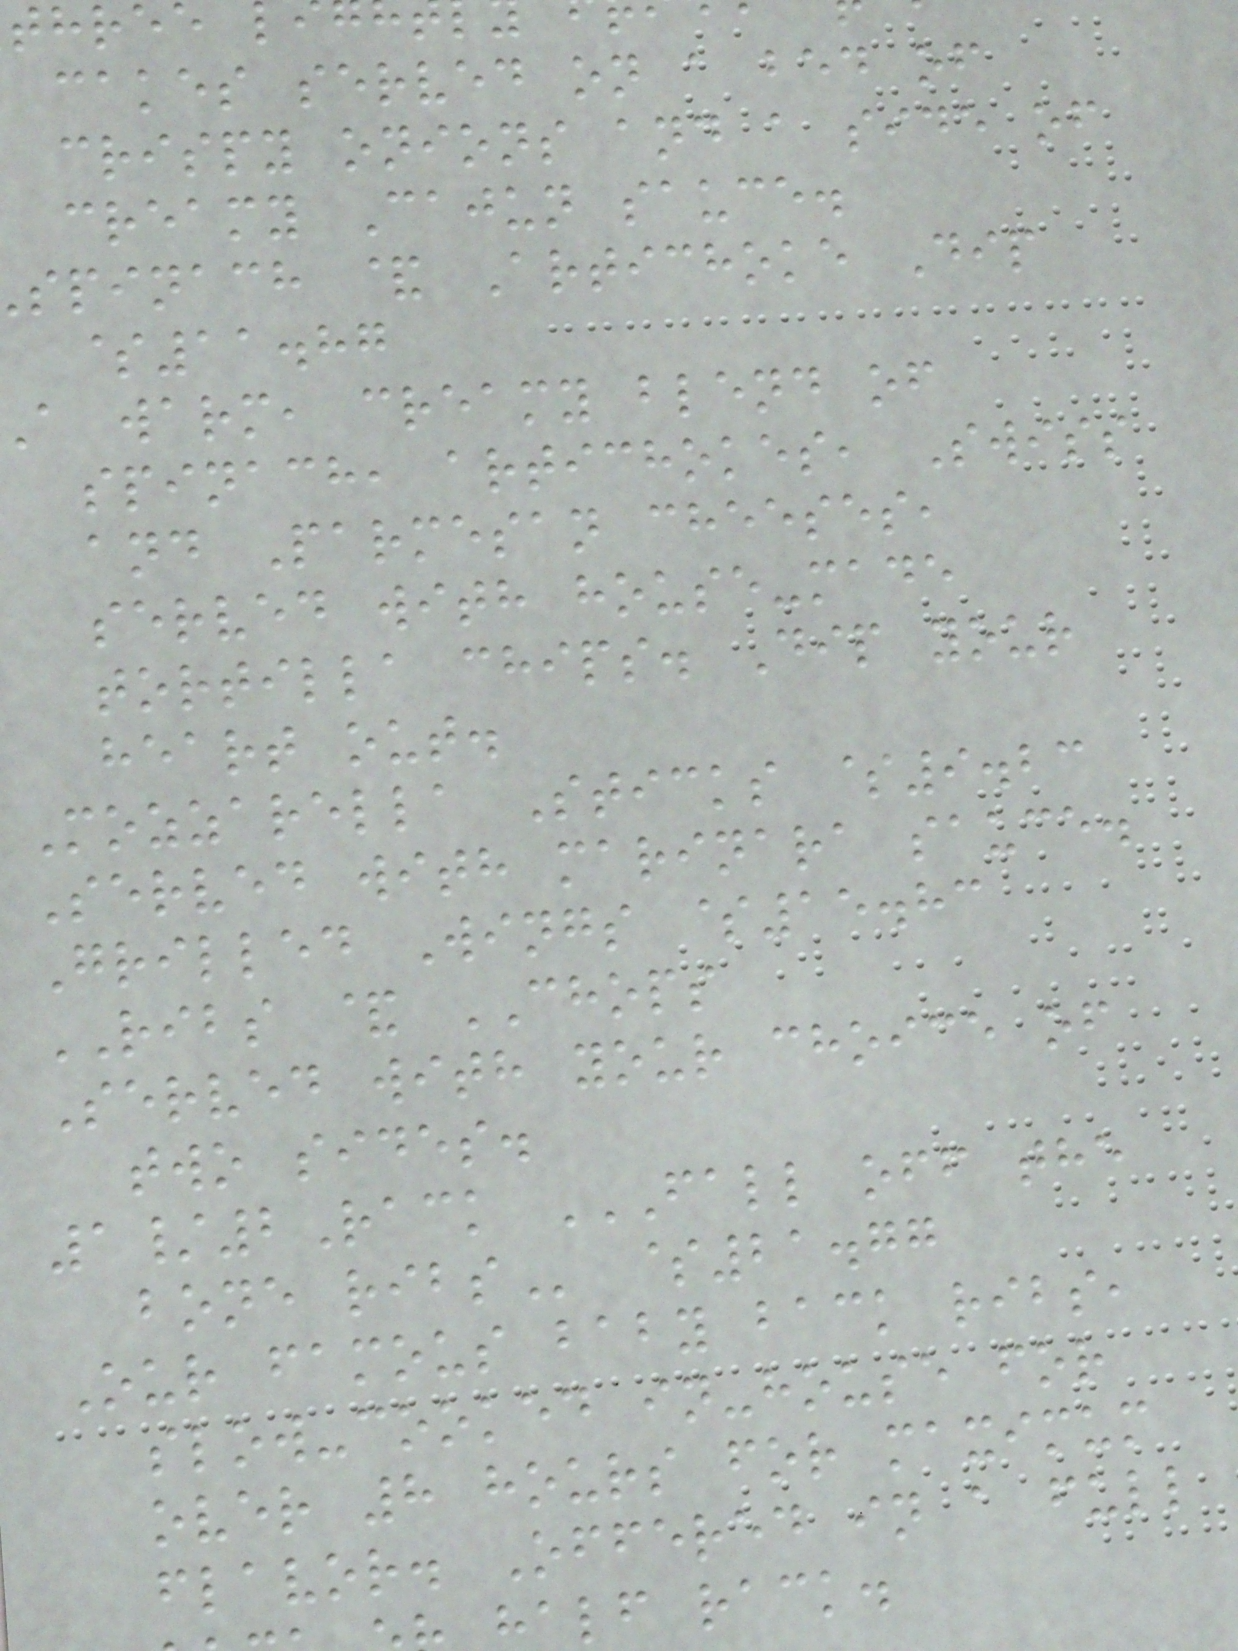cakes served on a bed of
crispy onions and a side of
creamy Cajun sauce.
spinach & Artichoke Dip
$11.87
a warm, creamy blend of
spinach, artichokes, Swiss
and Parmesan cheeses,
served with house-made
tortilla chips. Dip your
heart out.
Mozzarella Sticks $9.23
Served with marinara sauce.
Grilled Wings $15.83
RIBS & CHOPS
Served with your choice of
two sides.
1/2Rack FALL OFF THE
Our famous baby back ribs,
slow-cooked in-house for
over 8 hours for maximum
flavor. Offered in a full
alf rack.
